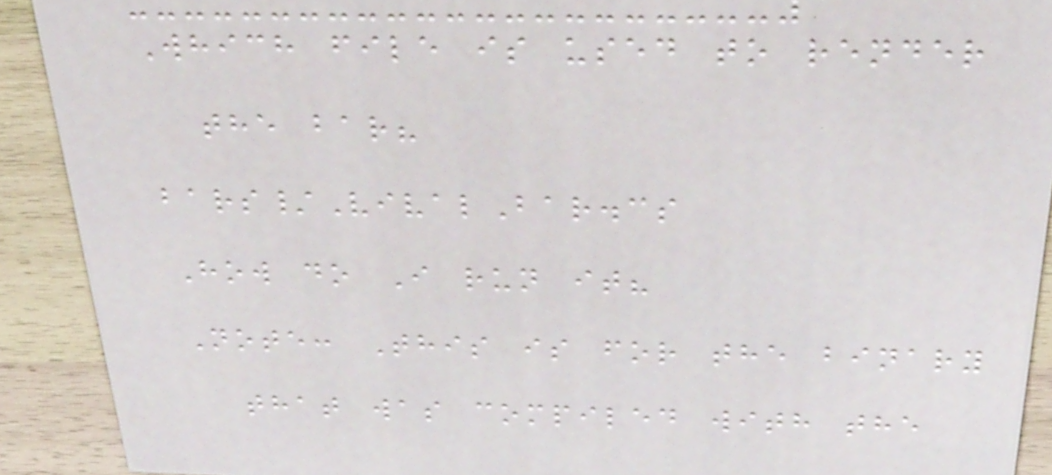Which file is used to render
the bar?
bars/VivalBar.cs
How do I run it?
Note: This is for the binary
that was compiled with the
